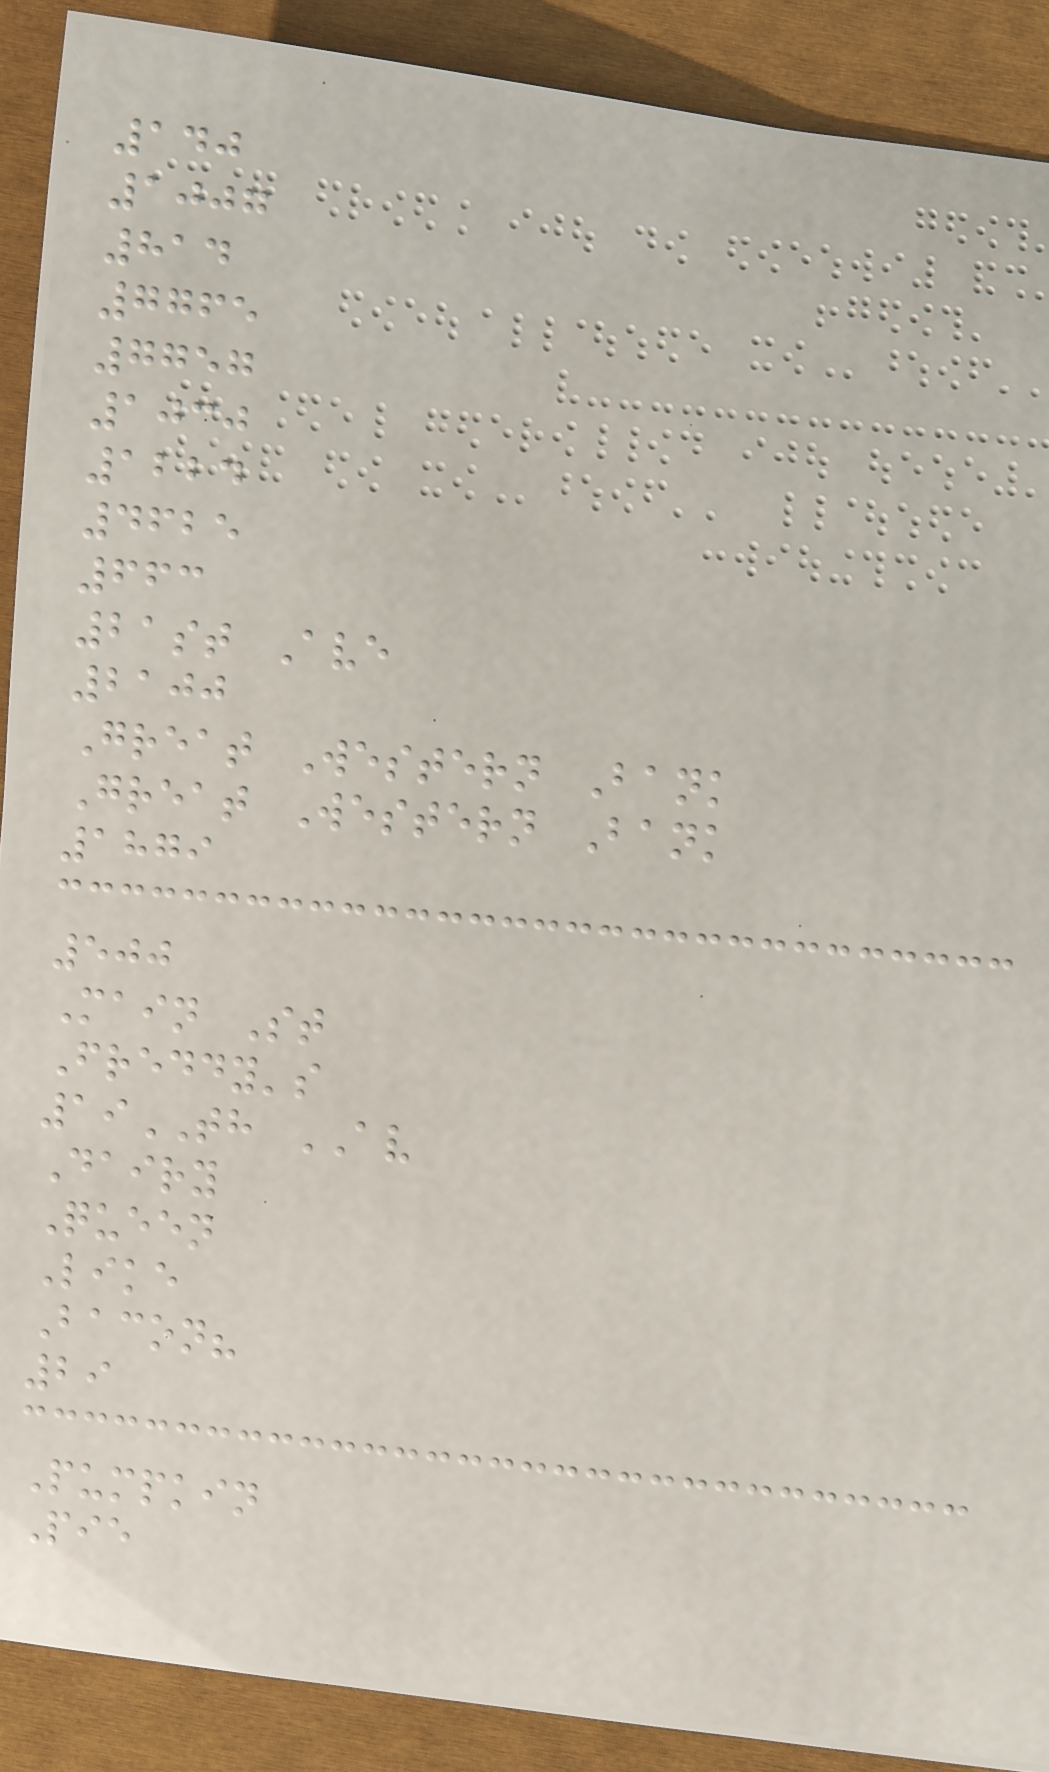140
1007
814
7765
7757
1030
1224
4625
663
21st Ave
2100
Great Western Bank
Great Western Bank
1879
500
Main St
Freddy's
19TH AV
Dairy
Queen
Like
Bacon?
29
Pumpkin
Pie
